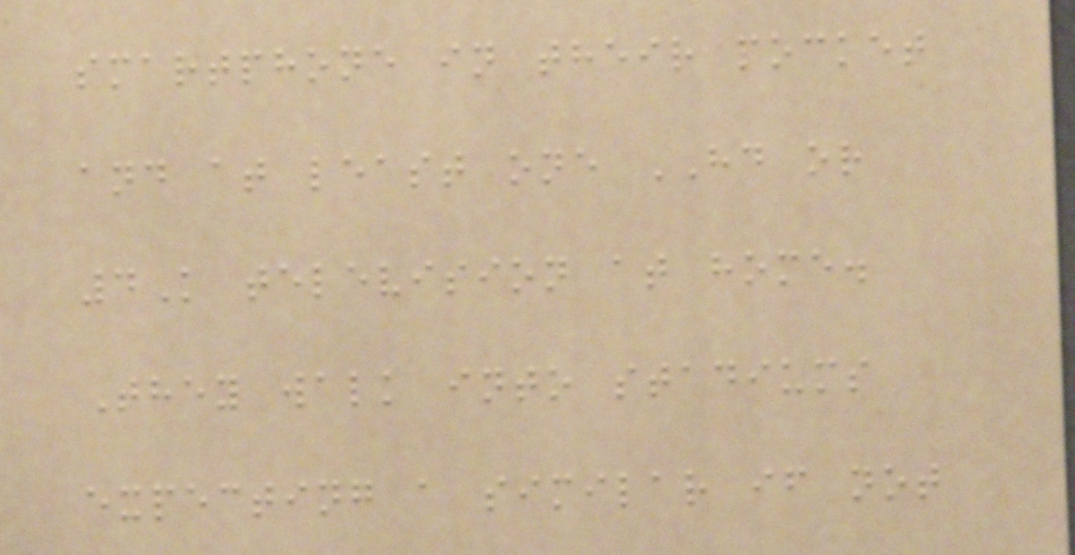smartphone in their pocket
and at least one HD or
4K television at home.
They walk into stadiums
expecting a similar if not
